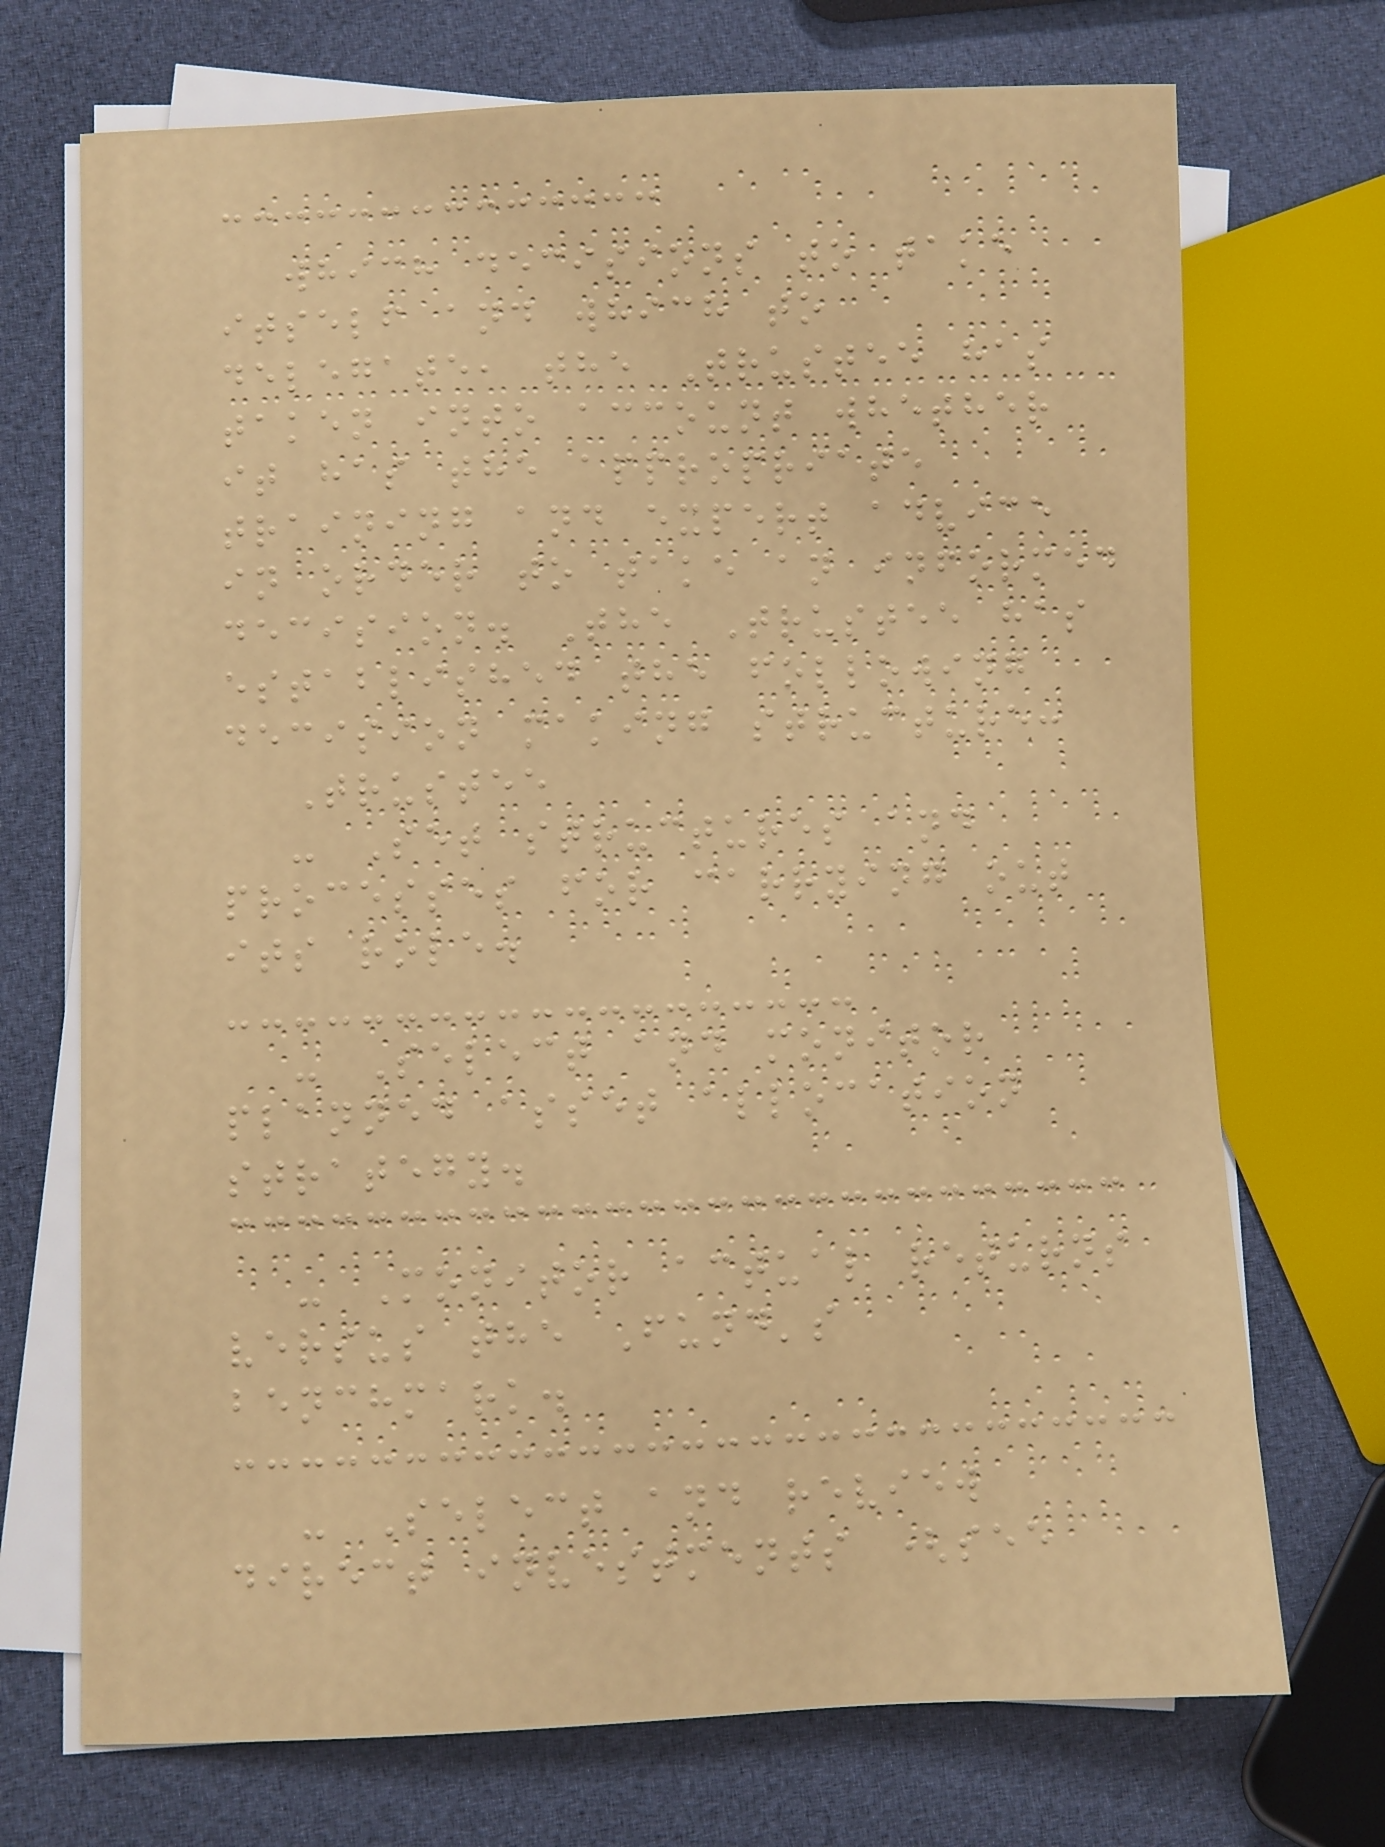which decisions to take
itself and which to
delegate, the Trustee has
taken into account whether
it has the appropriate
training and expert advice
in order to take an informed
decision. The Trustee has
established the following
decision making structure:
Trustee
- Set structures and
processes for carrying out
its role.
- Select and monitor
planned asset allocation
strategy.
- Monitor actual returns
versus the Fund's
benchmark.
- Select and review
direct investments (see
